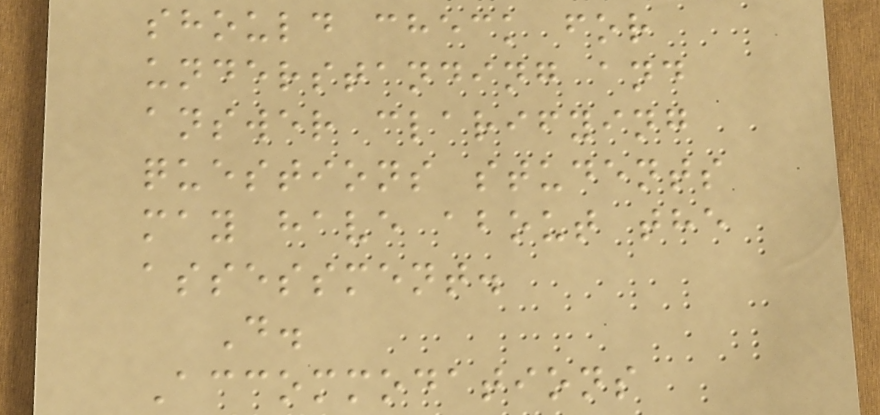should check for
understanding and
answer clarifying
questions students
may have about the
assessment.
D.
Accommodations
